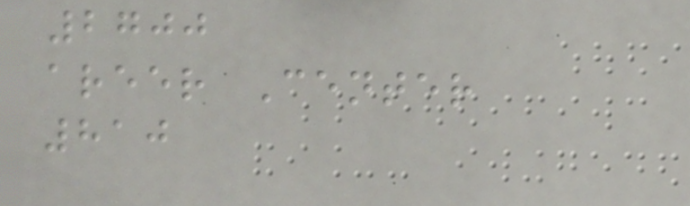2700
areer Center
810
